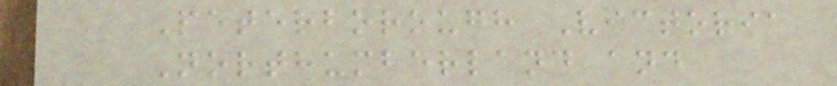Peterborough Victoria
Northumberland and
